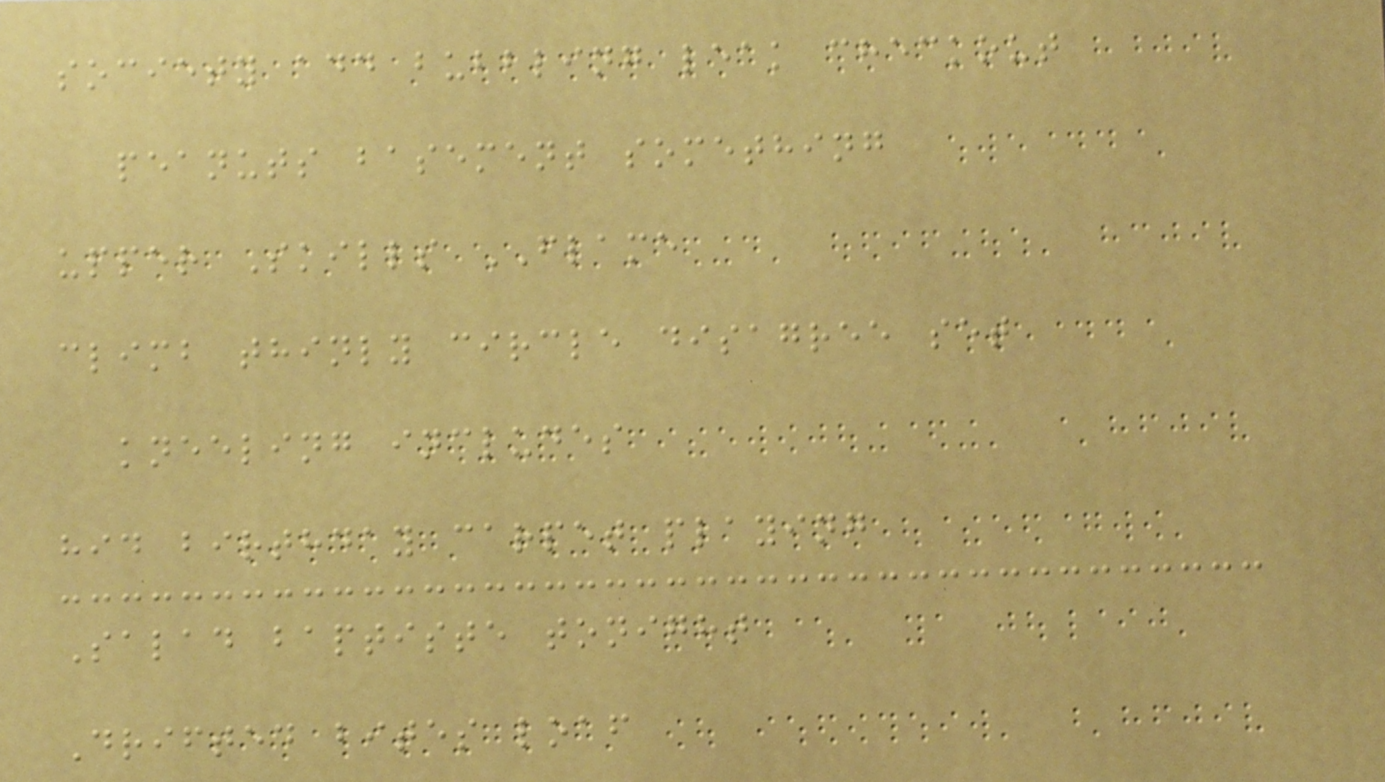society add bubbling leak checkout
peanuts basement something
upper Skills FLAME
climb thinly circle disagree set
kneeling includes
hid birthday carpet playing
Salad baptiste tonight
Drifted bites loaf
